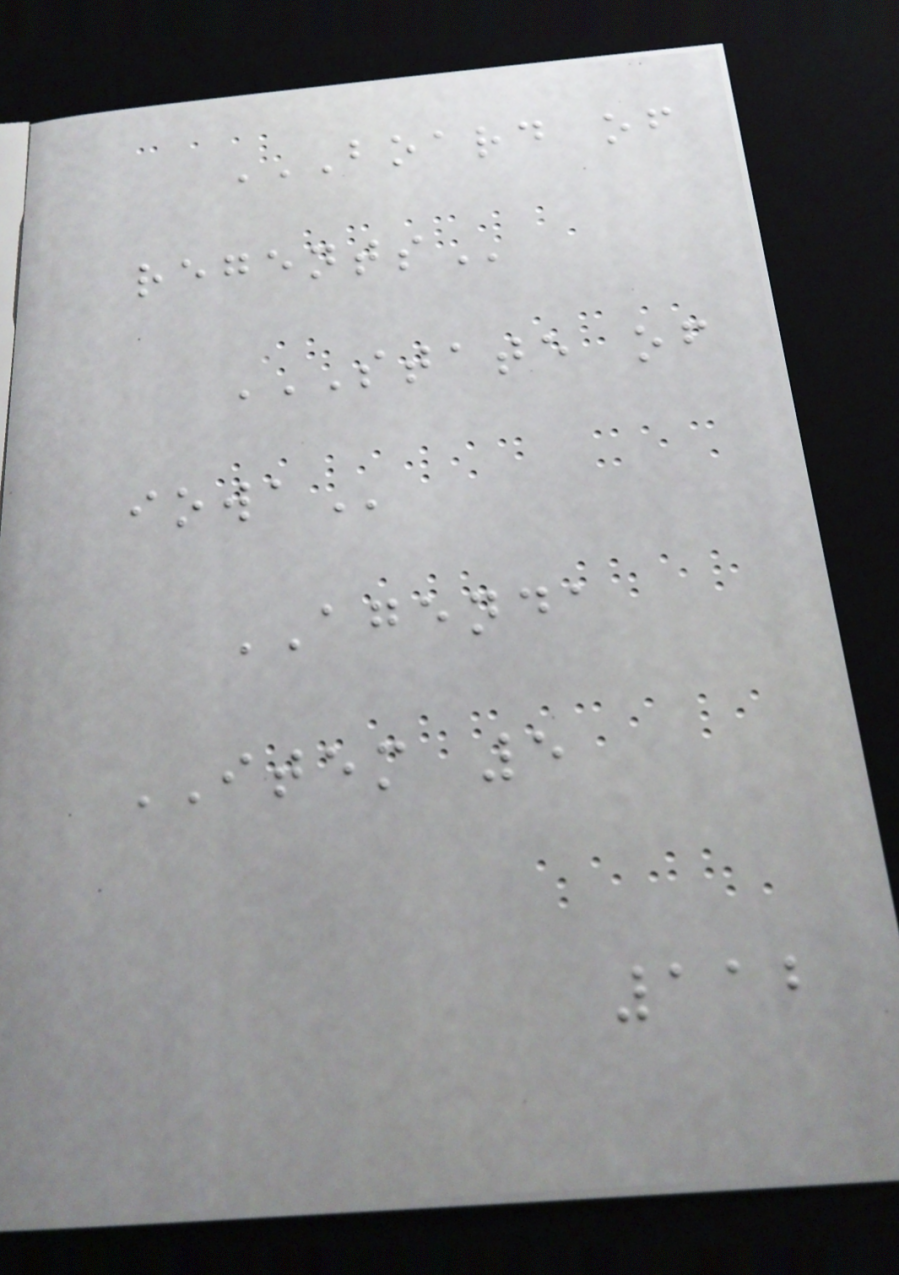BOARD OF
REGENTS
STATE OF
IOWA
AGENDA
ITEM 5
112
